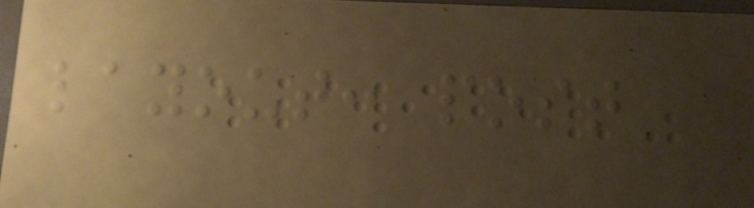layout: post
